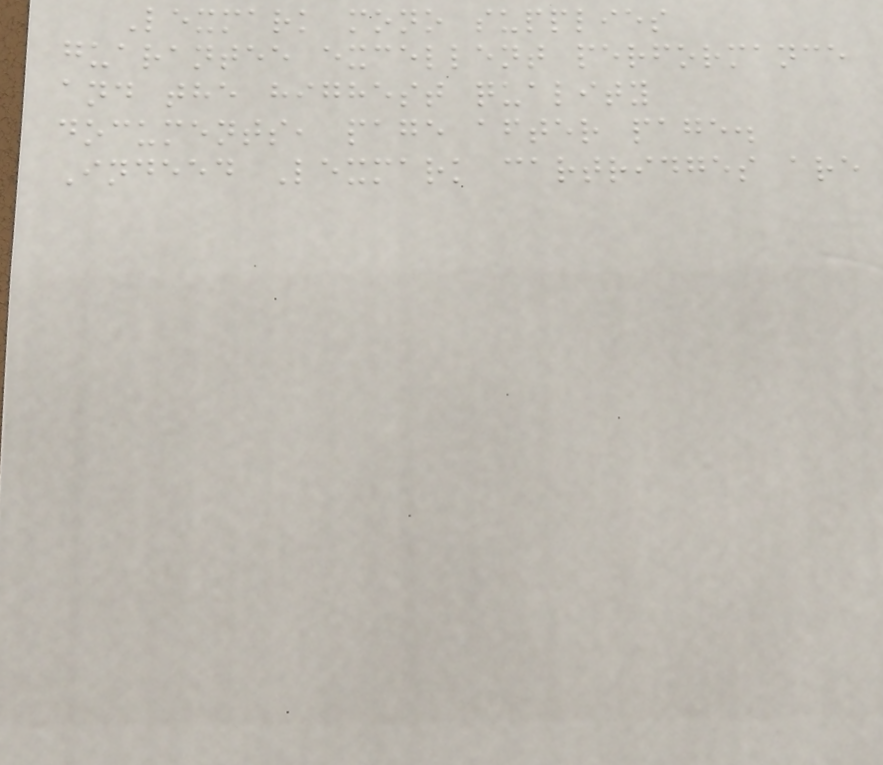Lexmark mono supplies
guarantee excellent performance
and the highest quality
documents, page after page.
Indeed Lexmark cartridges are
